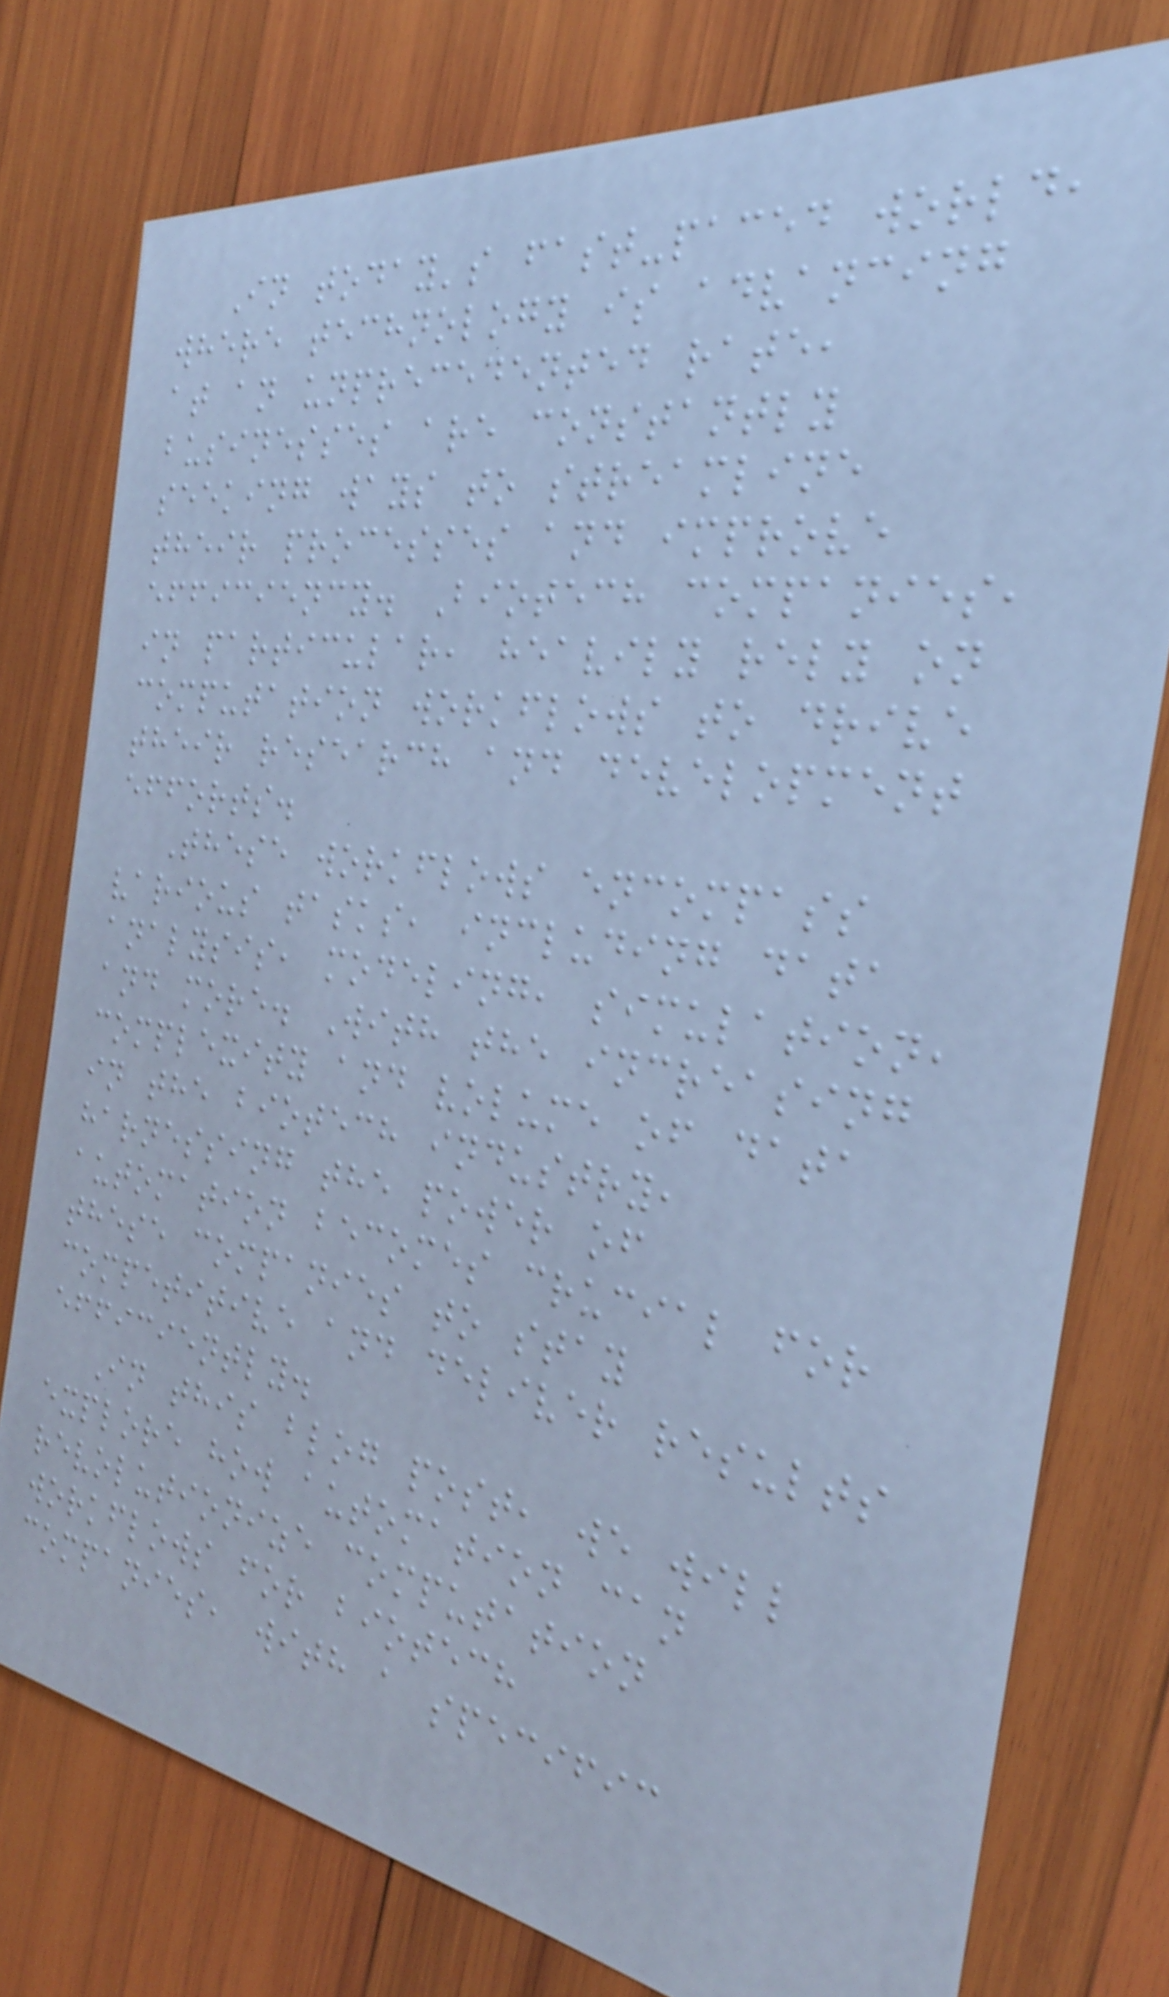In today's fast-paced world,
where technology is advancing
at an unprecedented rate,
businesses are constantly
seeking ways to streamline
their processes and improve
efficiency. Biotech companies,
in particular, heavily rely on
computation workflows to drive
their research and development
efforts.
These workflows encompass
various tasks, including data
analysis, modeling, simulation,
and more. With the increasing
complexity and volume of data
in the biotech industry,
harnessing the power of
automation becomes crucial for
these companies to stay
competitive and deliver results
efficiently.
In this blog post, we will
explore how automation can
revolutionize computation
workflows for biotech
companies, with a specific
